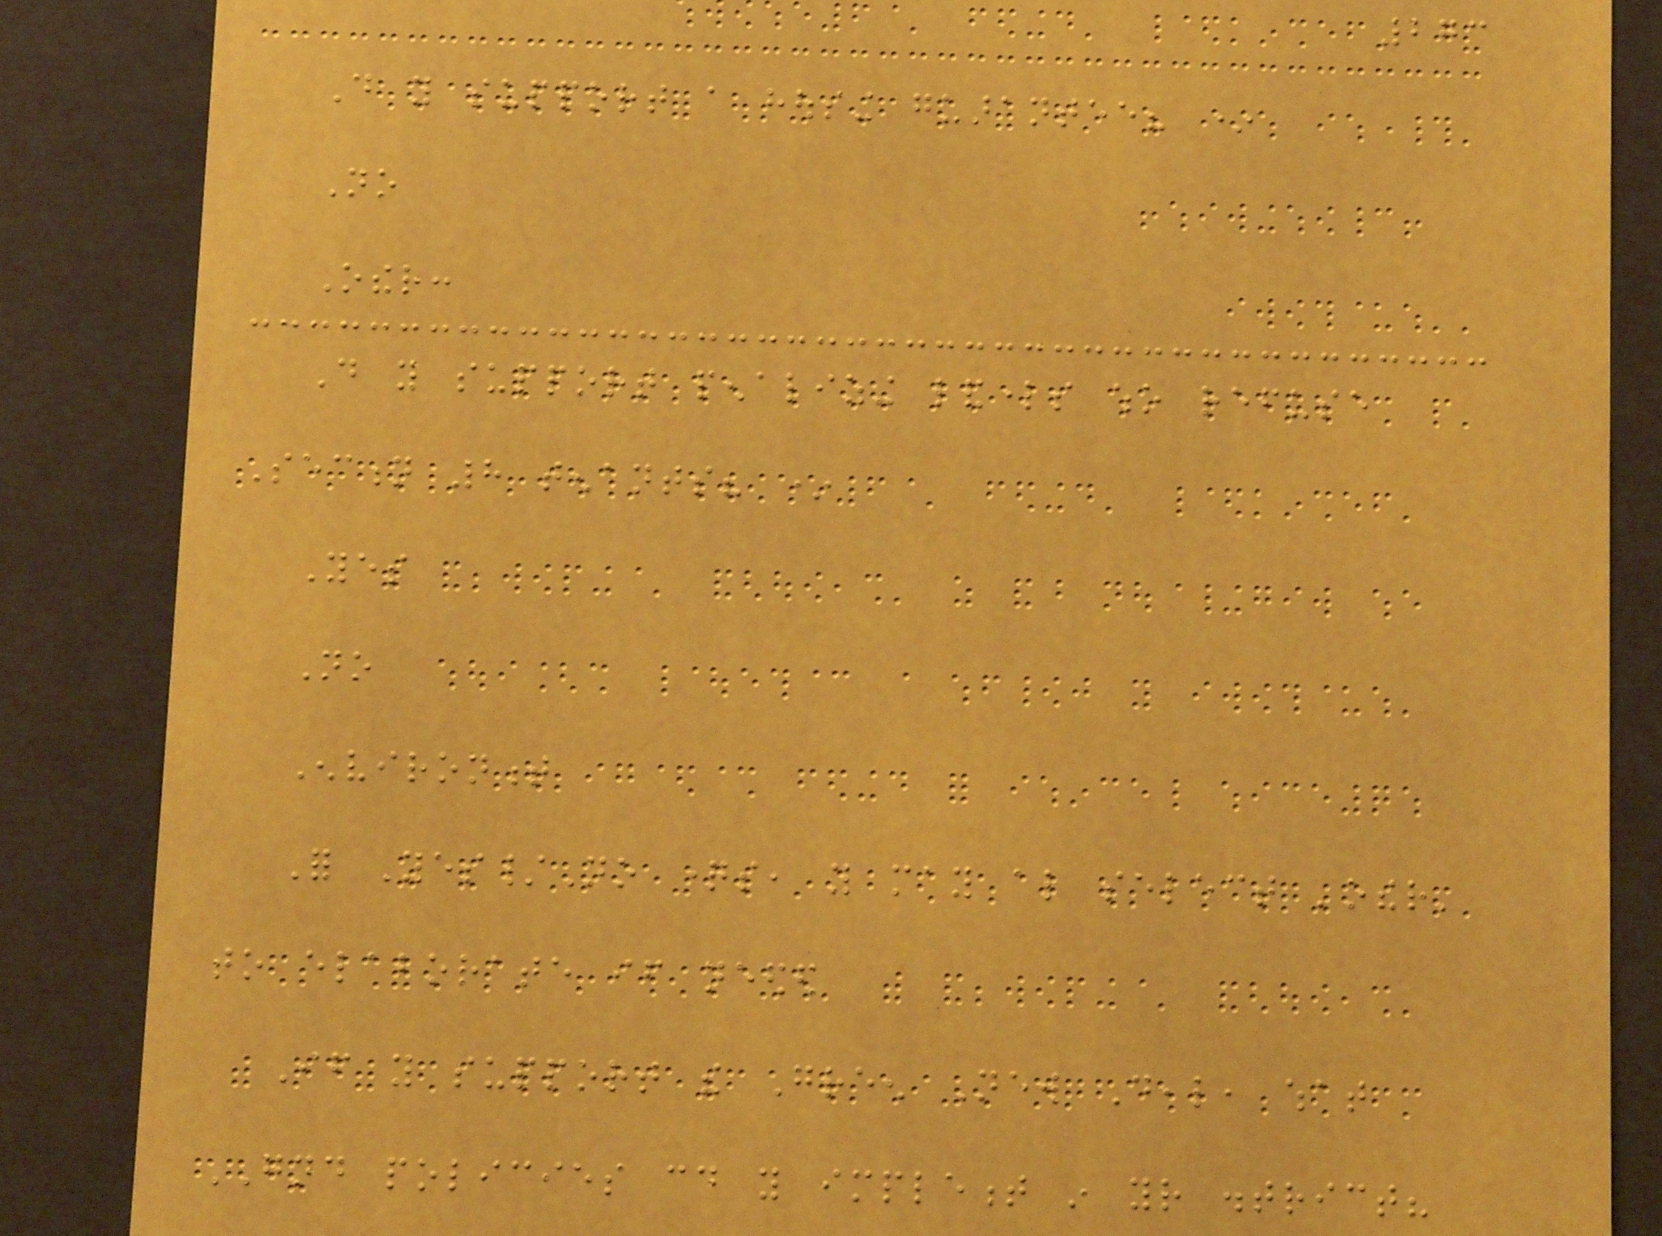273
Do you support a housing guarantee? *
No
Other:
Do you support penalizing landlords who refuse
Section 8 tenants? *
Yes
No
Environment
For Yes/No questions, you may also select 'other'
to elaborate if needed
If you support the Green New Deal, what
GND policies could you implement in your district?
